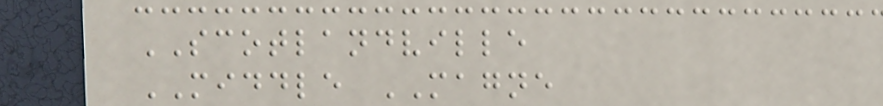SCOTLANDVILLE
MIDDLE MAGNE
